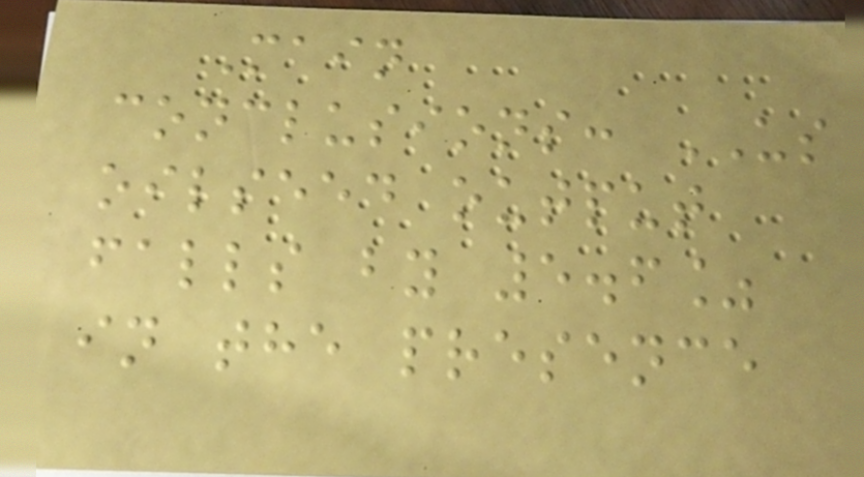Main
conclusions: US
oilseed output
falls by 5.6%
in the presence
